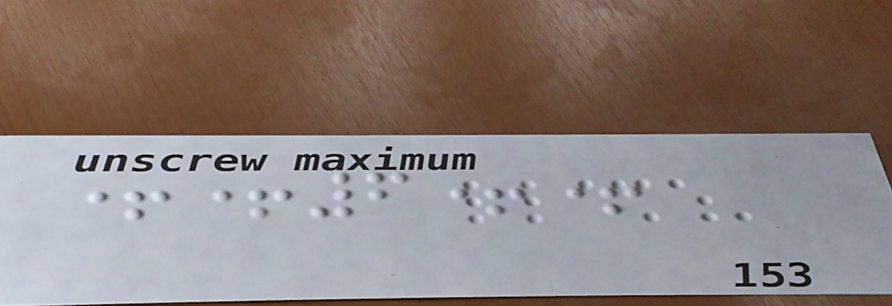++6++
